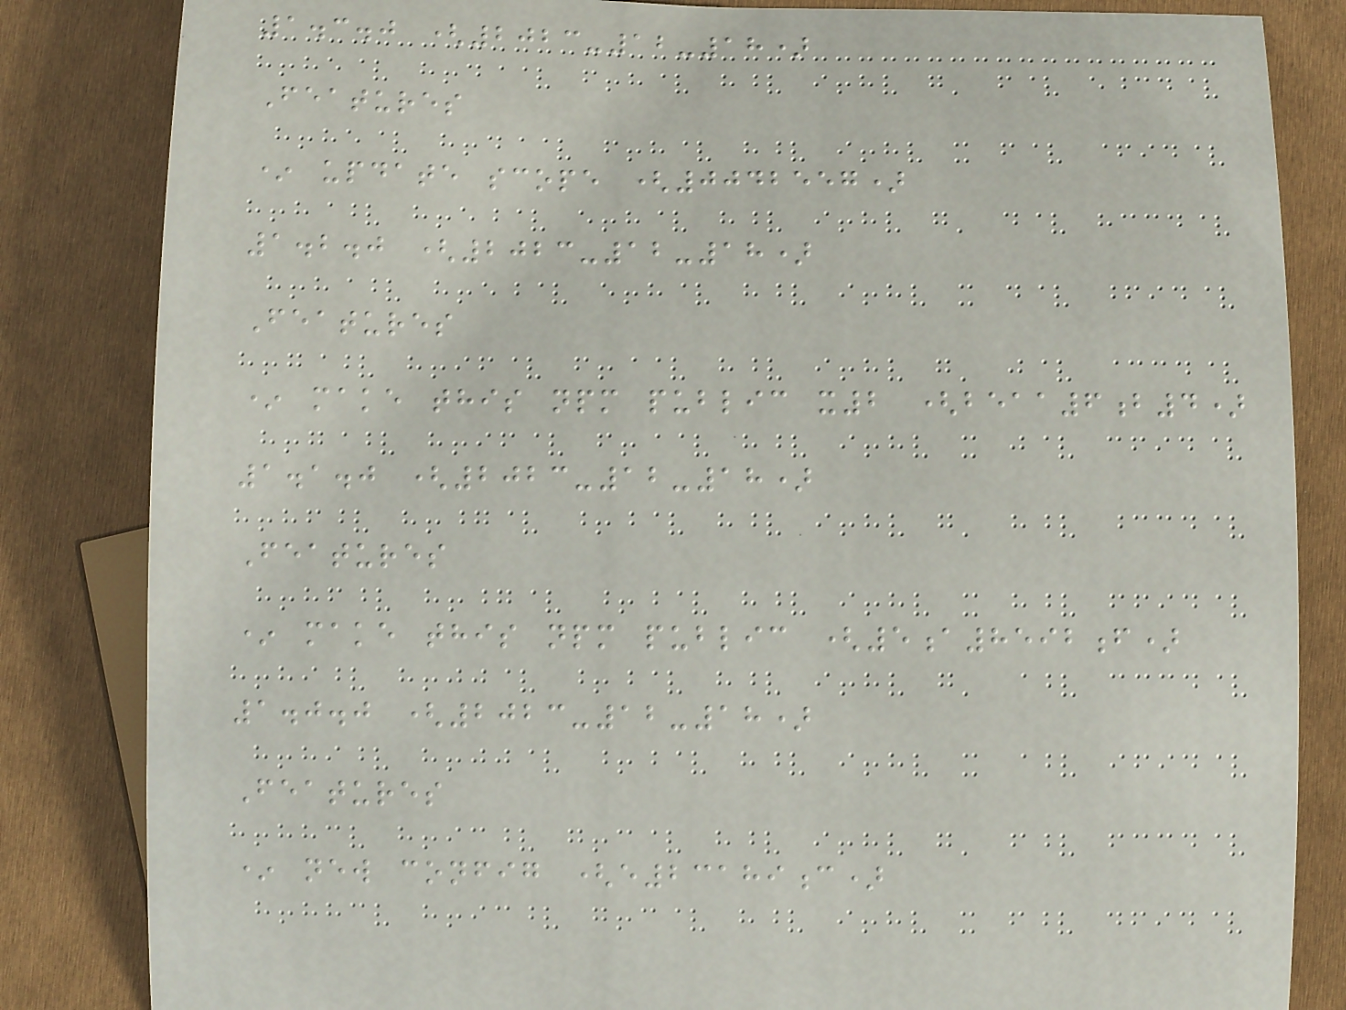1.3.0 (2023-12-18)
Features
* update scope (0042557)
1.2.0 (2023-12-18)
Features
* make this npm public x2 (beaa6b4)
1.1.0 (2023-12-18)
Features
* make this npm public (5a8592f)
1.0.0 (2023-12-18)
Features
* new config (e23189c)
